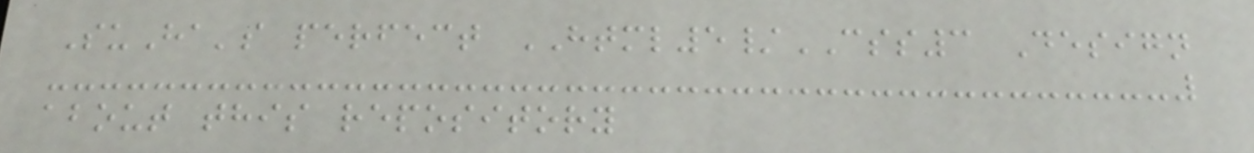SuHa's perfect HTML5/CSS3 Design
about this repository
